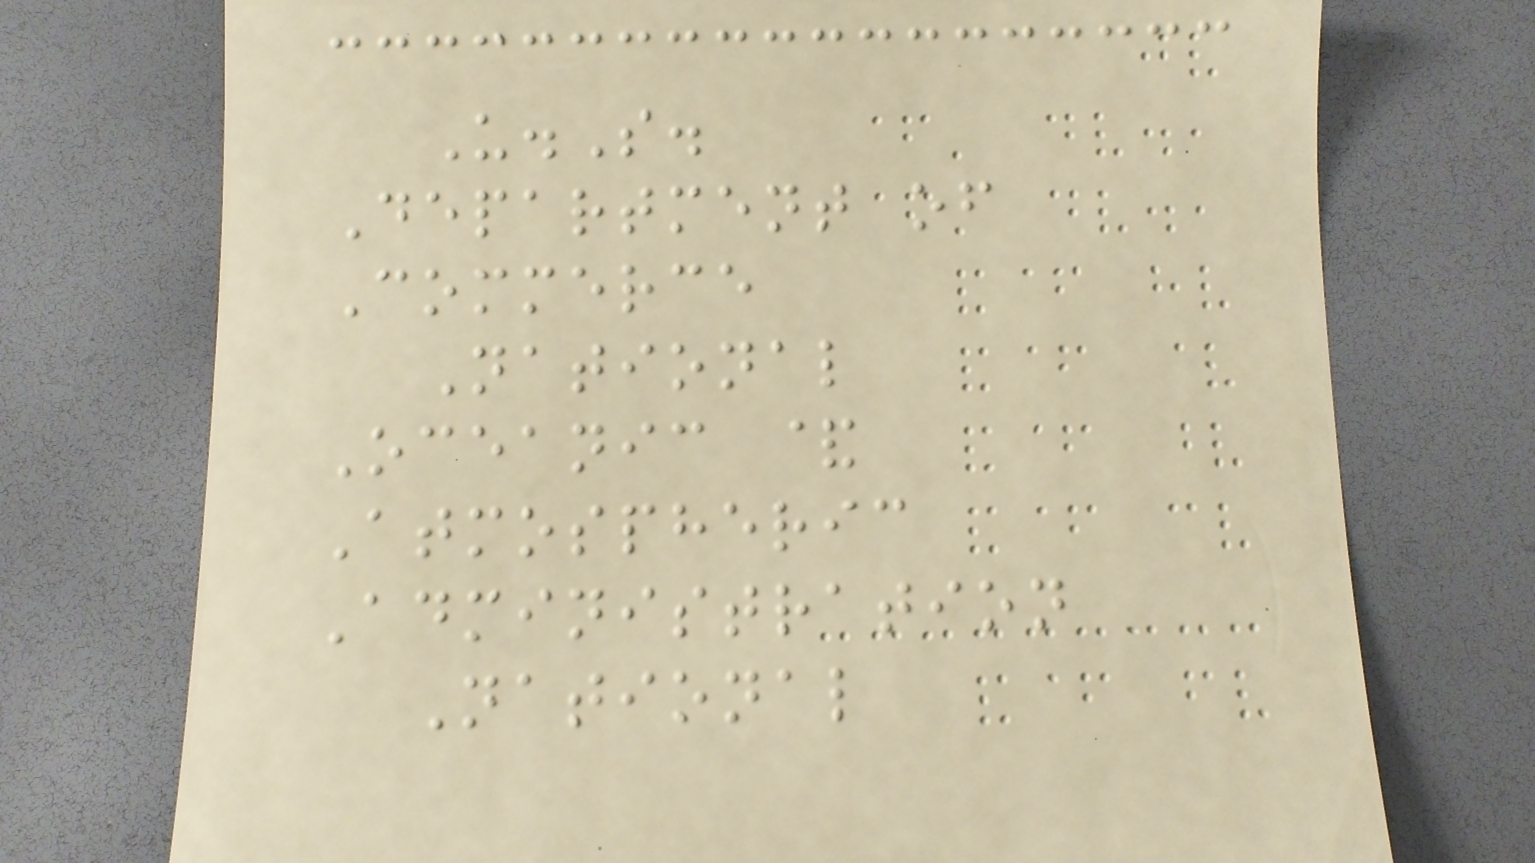U.S.
Department of
Commerce
National
Oceanic &
Atmospheric
Administration
National
